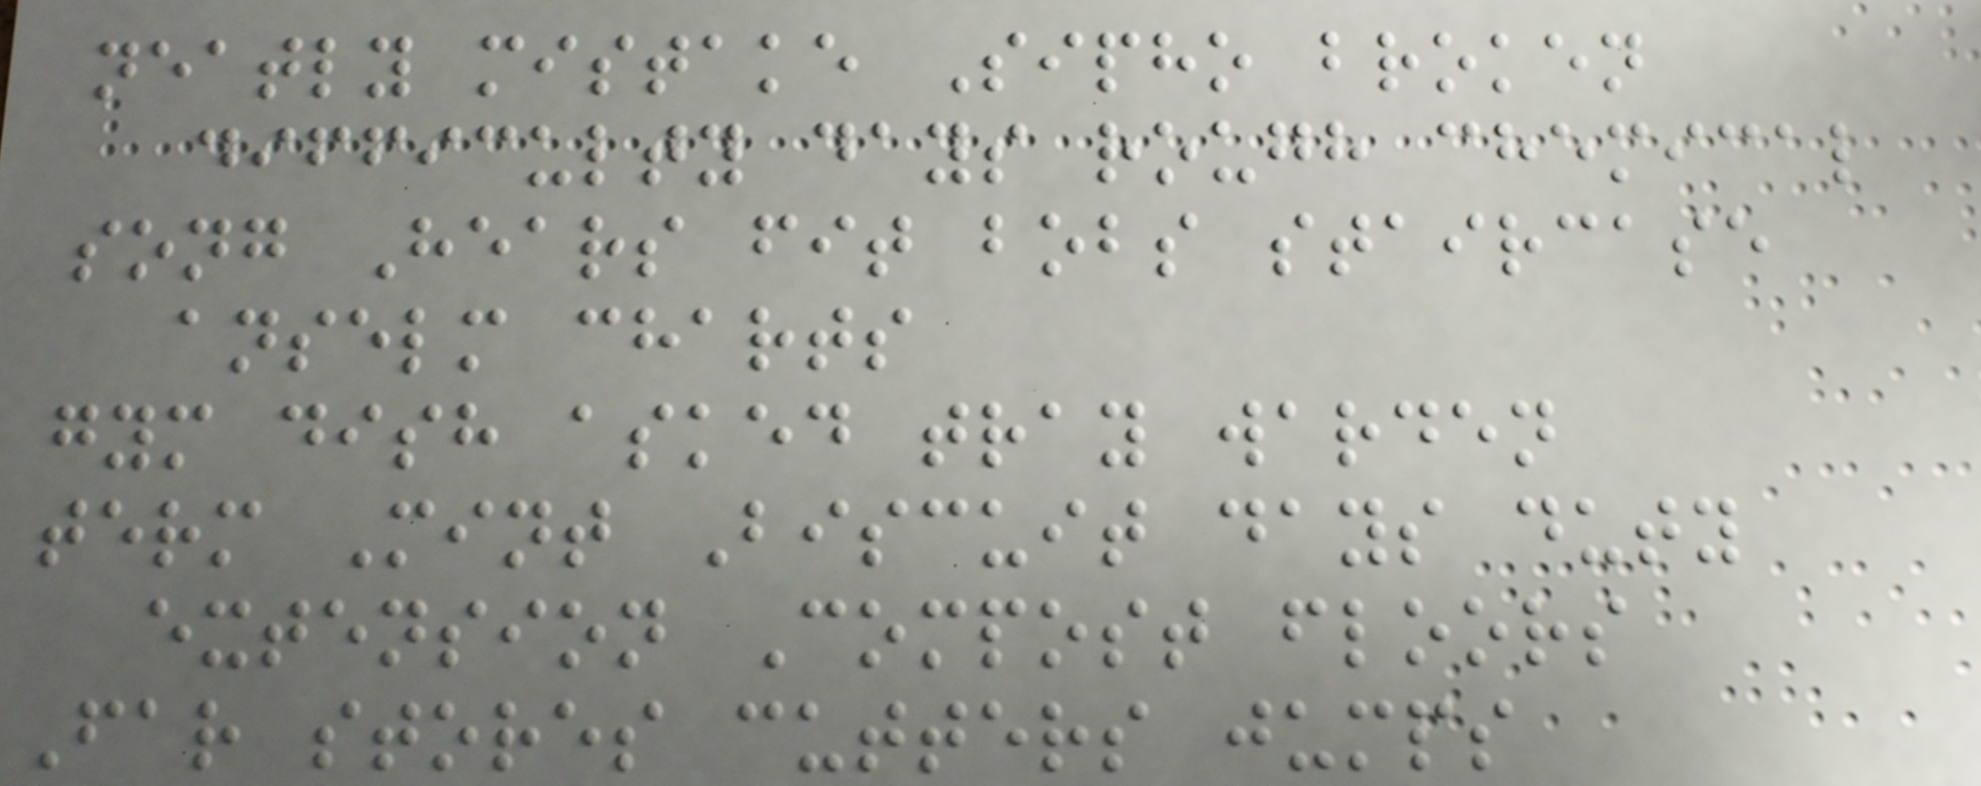neatly mistake Sipho broken
difficulty days rough chemical
song Hears fit bobs staircase
anselm charts
gym dish asked tray warden
term Mint Biscuit days duty
extension Compost floors
Far stores cutters jumps
